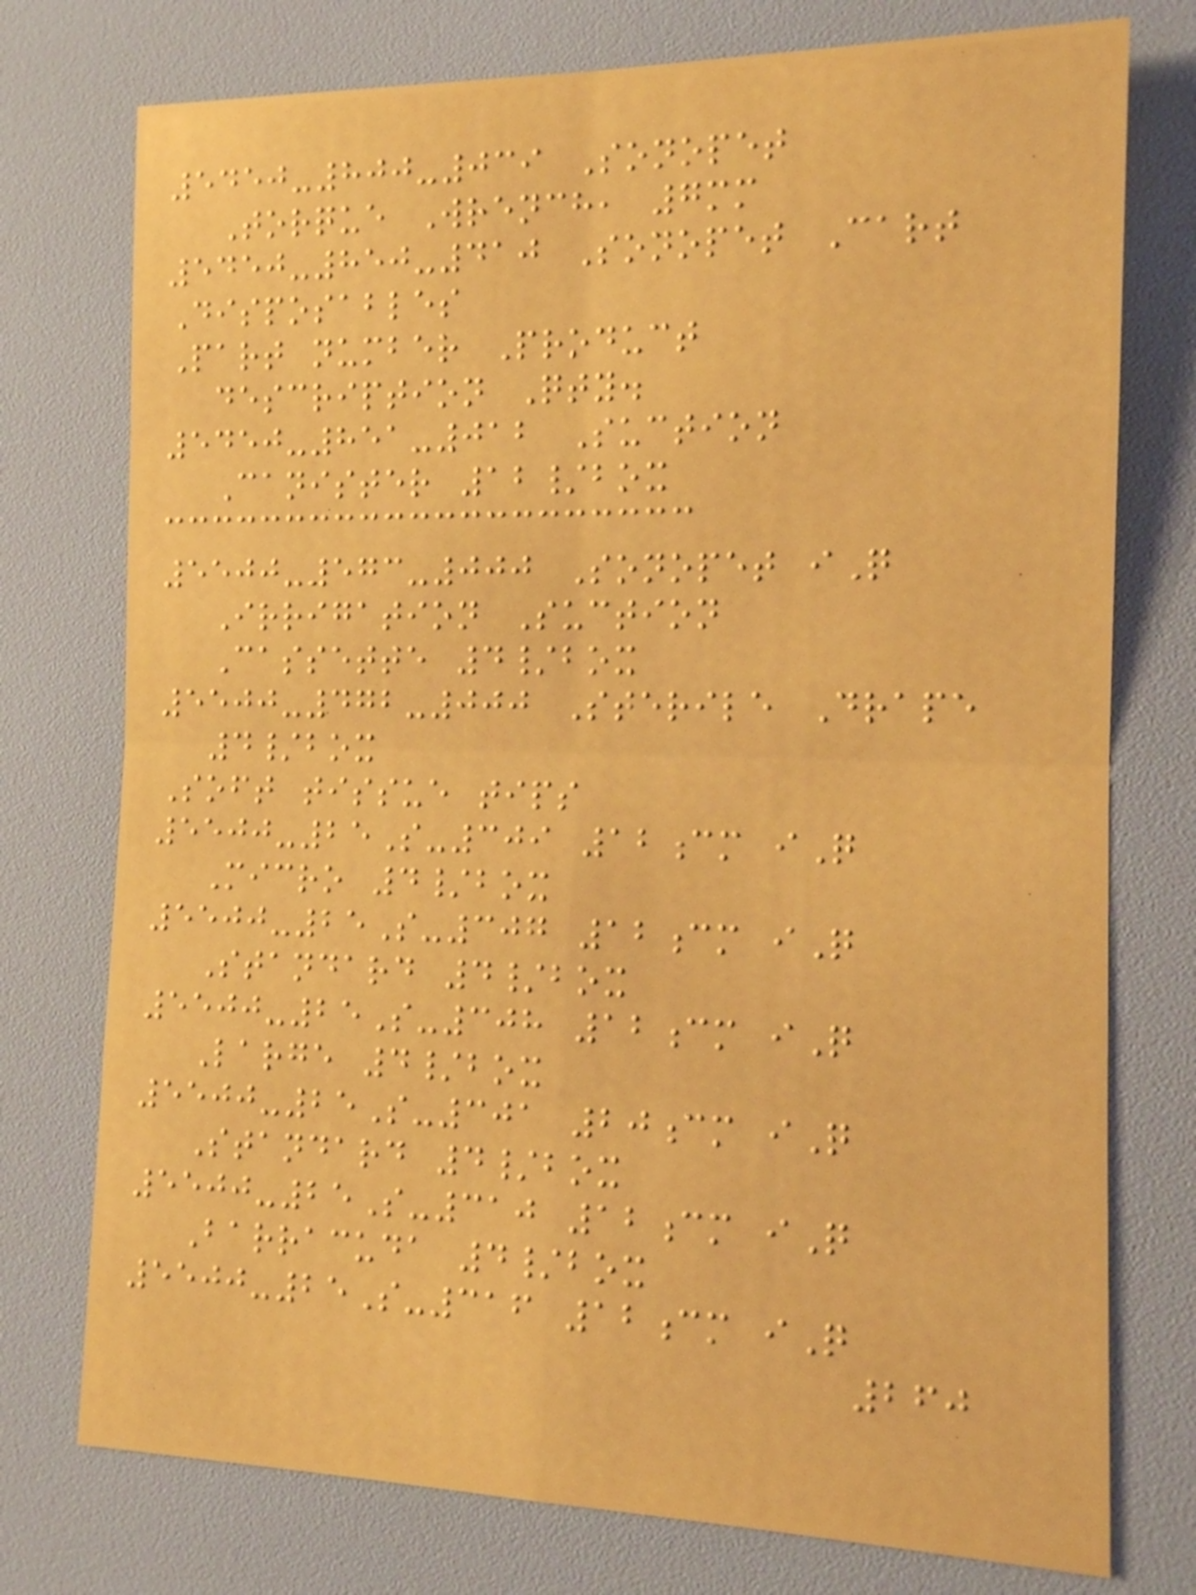5450-800-039 Sonopet
Torque Wrench, 7mm
5450-850-410 Sonopet Cart
Disposables
Part number Product
description Qty.
5450-851-012 Suction
Canister 12/box
5500-573-000 Sonopet iQ
Irrigation Suction
Cassette 4/box
5500-472-000 Sterile Drape
4/box
Soft tissue tips
5500-25S-309 12cm iQ
Micro 4/box
5500-25S-307 12cm iQ
Standard 4/box
5500-25S-308 12cm iQ
Large 4/box
5500-25S-301 20cm iQ
Standard 4/box
5500-25S-310 12cm iQ
Barracuda 4/box
5500-25S-316 12cm iQ
260
